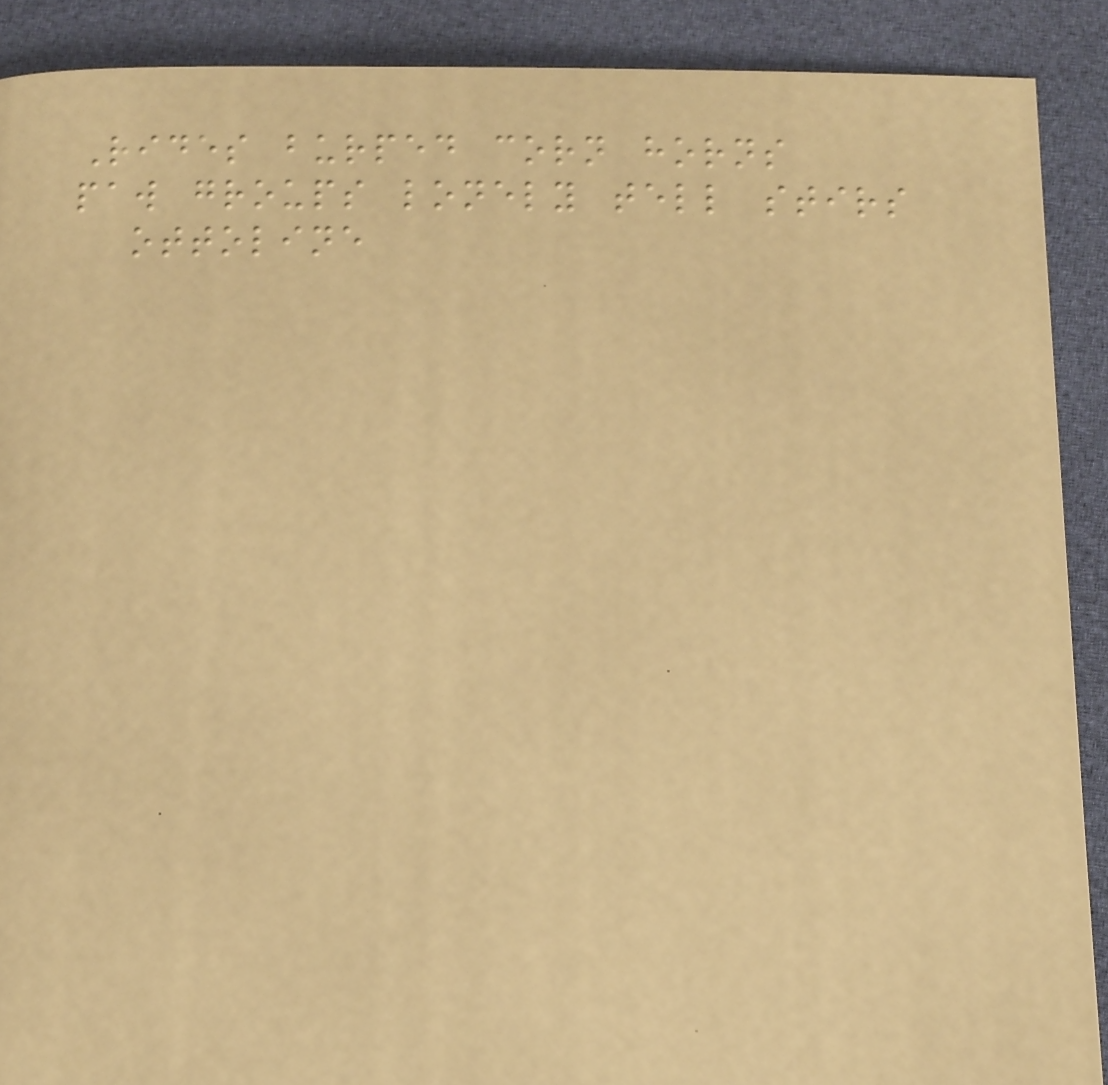Rides burped corn horns
paw groups lonely tell stirs
ottoline
